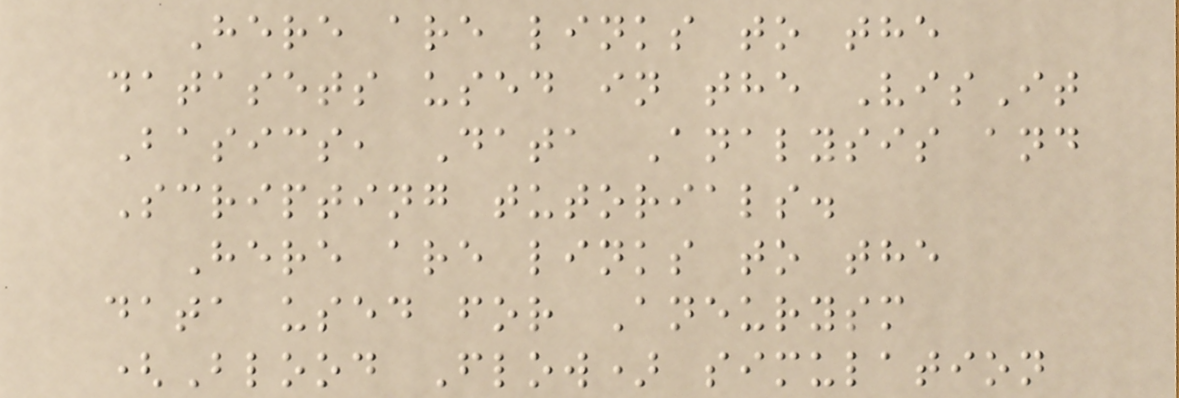Here are links to the
datasets used in the VisIt
Basics, Data Analysis and
Scripting tutorials.
Here are links to the
data used for Aneurysm
(Blood Flow) simulation
